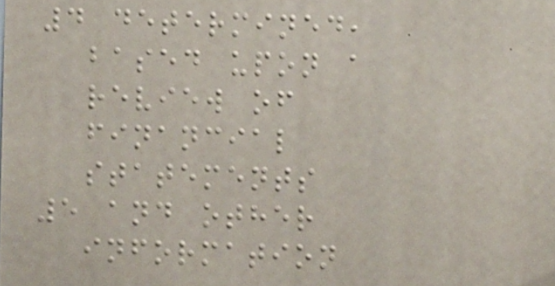4 determined,
based upon a
review of
financial
statements
5 and other
information
